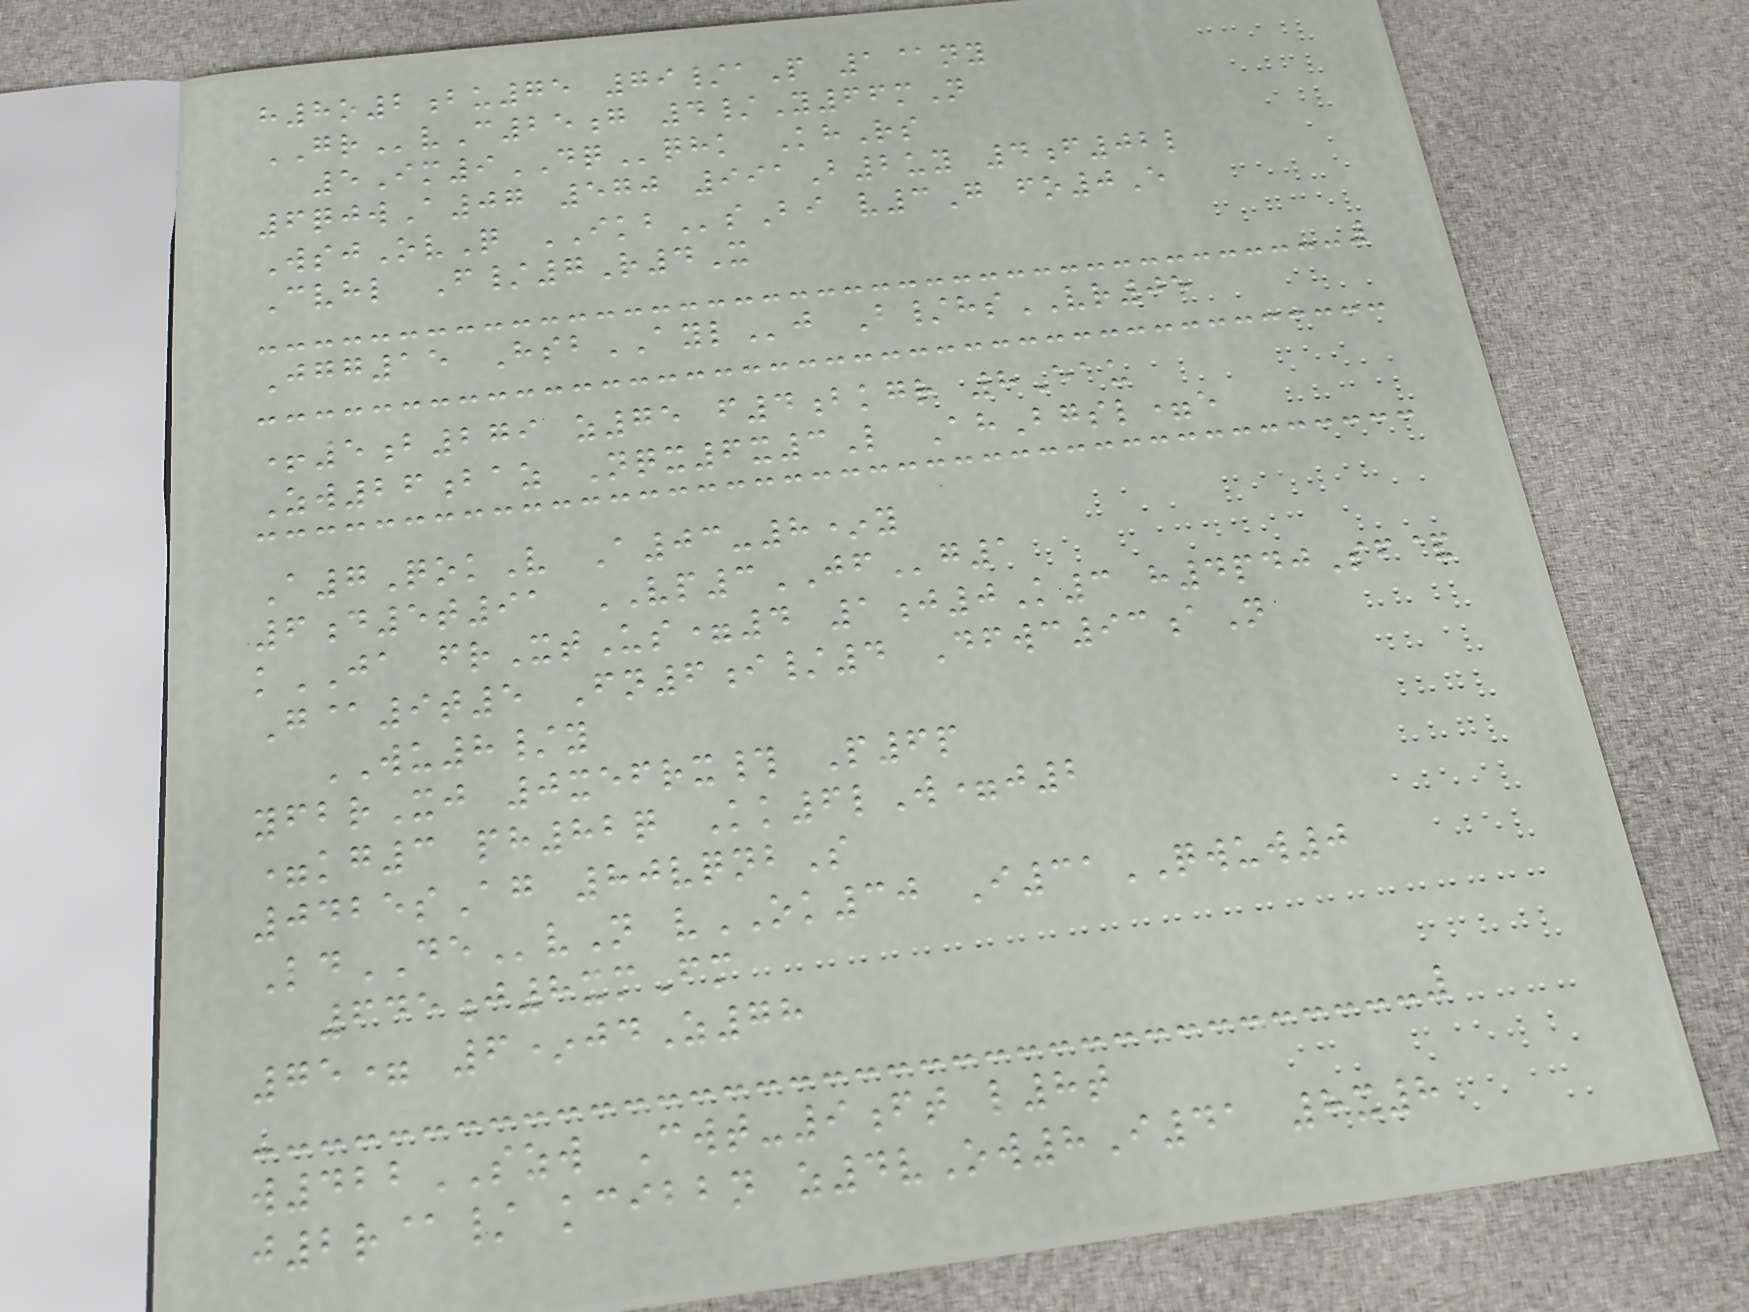h8o2bu75 79/aP 1@ny
GRvC25g 4/Y66mN
5Im9DQqhk KhRs
6qjwA07 570 991B2uy 4f02l
WsjOvQ IKBsBi v3G fo0E
Cvhl F/7R4X
Jgg15 HsbAYLj B/hsVR05
+5b279 z75 f4bkgr 8Eau
Zw26baz Nqx6x3L AhBgsl=e
A7QokV A03-8*y
6d5t91 VP3JFg1
kJA frXtUs=4 1j0K3 h4pdjSf&
G@9t5 Fn6i/4 Dfwc93aN
WU8/y
yfbrXj 0xefrx# P6p
=kg3 ph82q Kk6lW=j2
0425sAg 80vqnbS
LdDEvN vOK30 I31QWUW0
645j8xmFm
75= 6*jdZ78
w422SZW Cwt-9ft l8t
j2r@/ kcibbn z4vOw8I41 8x8
